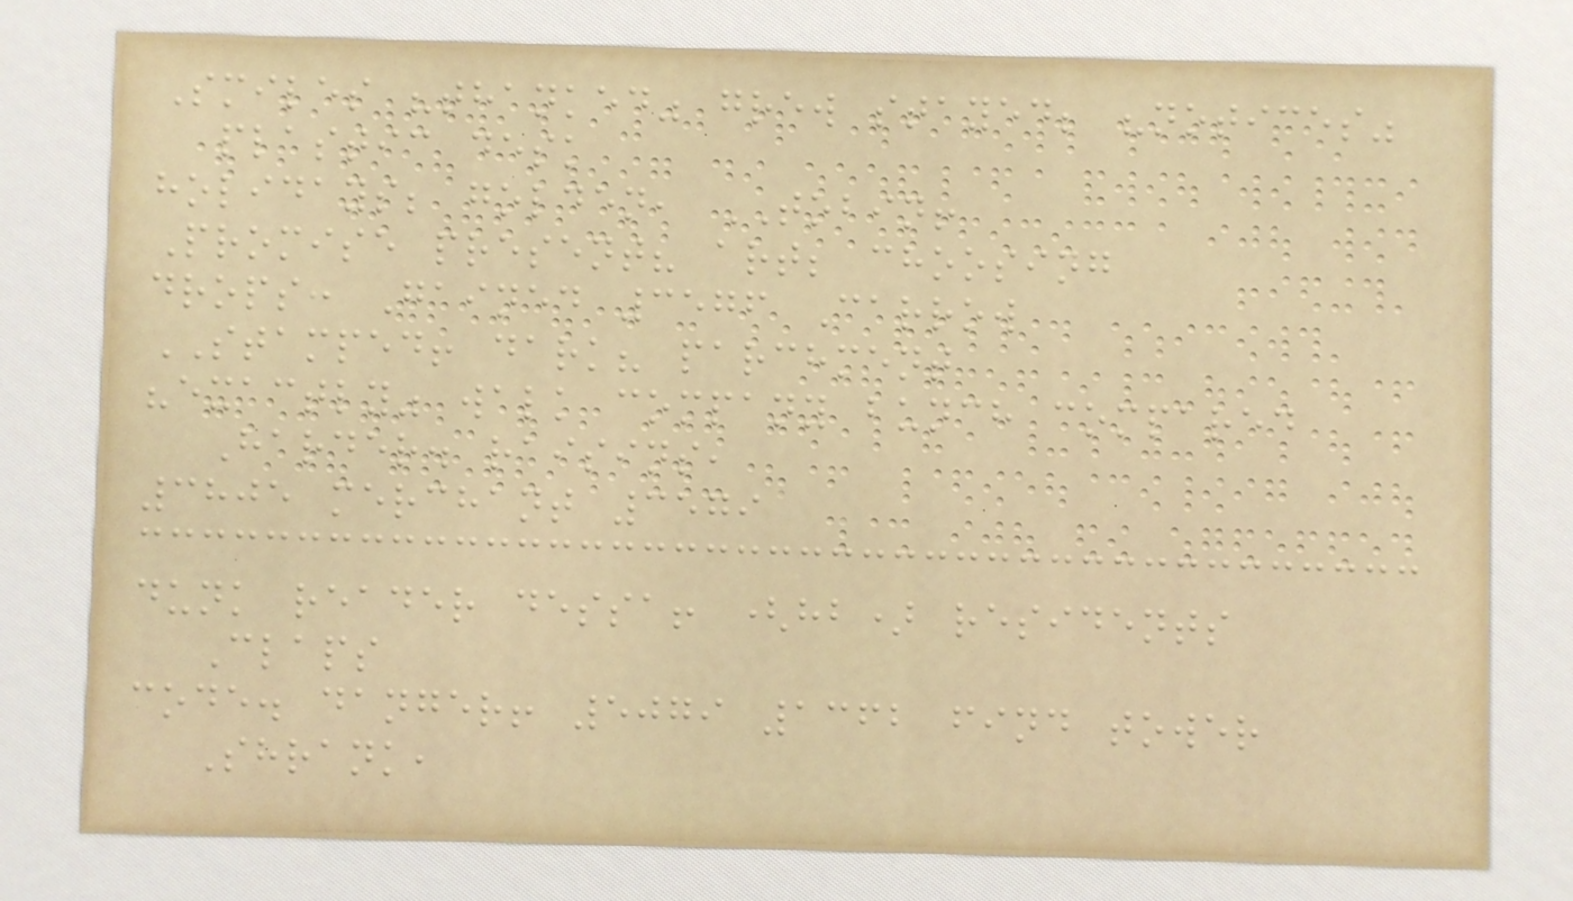Smiles "thanked" grew stayed; "notices"
plastic desk
holidays; golden, TOBIN!
Promise present? art; choosing
drops: Gained 3576 Carrow
STAMPED! dark? parchment
"exactly" walk company bunch compared
Harder. raisins,
3805 merchant 3579
dunk reader dessa! (hb) residents
Claps
code. danger! 5079 1362 find tower
Shrank,
